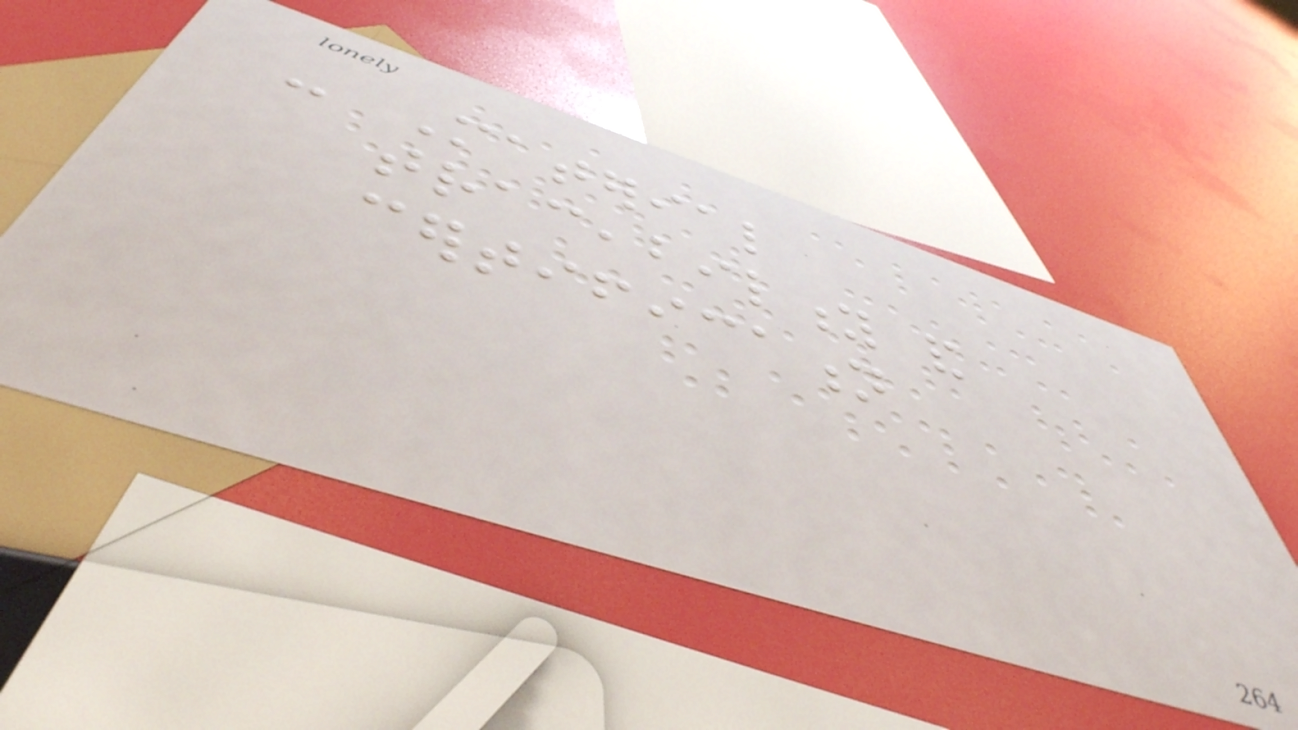- Material
traceability and
certification
